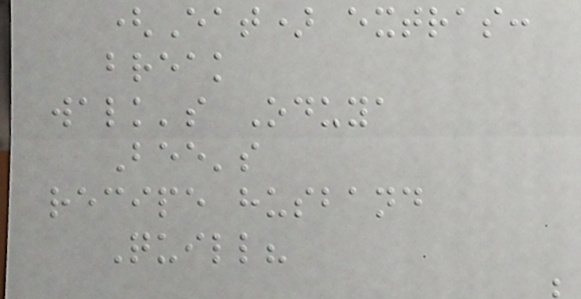(Eat) extras:
break
walk's Oduya
Bee's
recipe husband
Quill?
